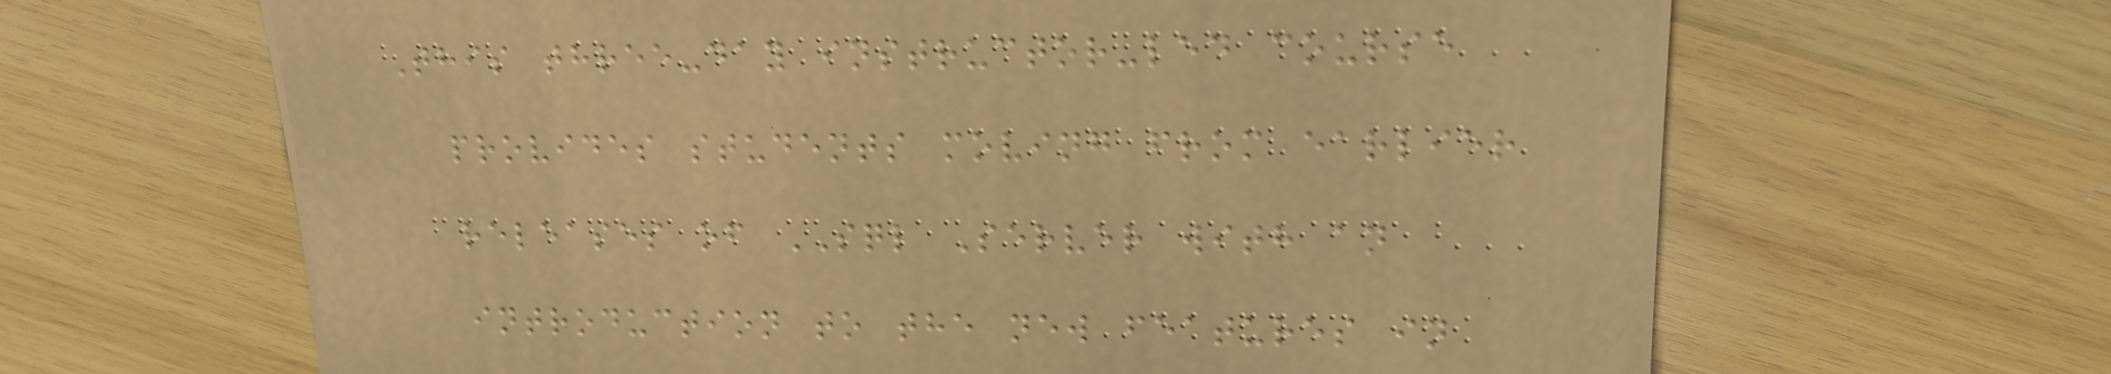This three-day instructor-led course
provides students moving from earlier
releases of SQL Server with an
introduction to the new features in
